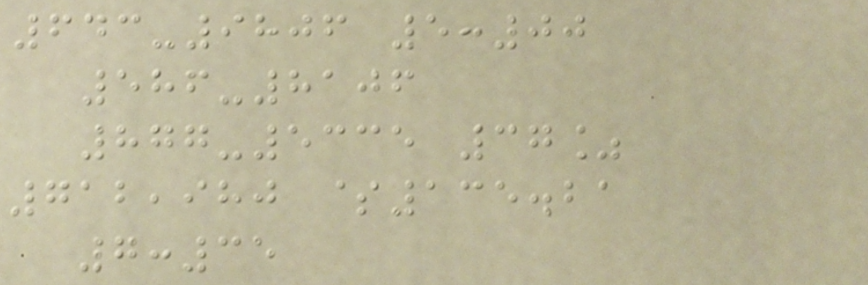643-9806 5:00
586-8106
877-5335 37%
712,980 $135.21
7:35
